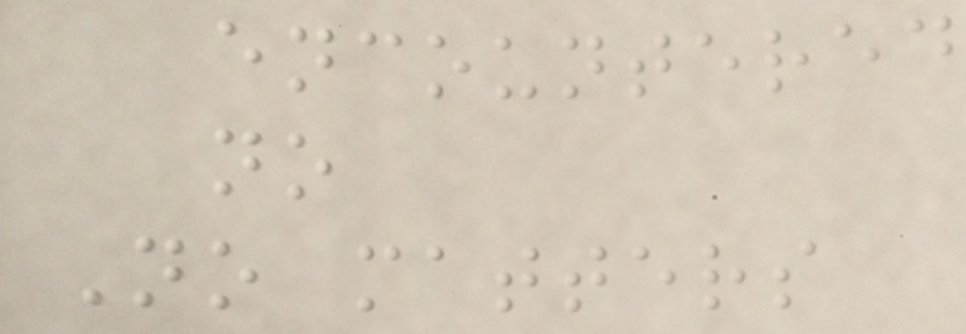encountered
no
No matters
